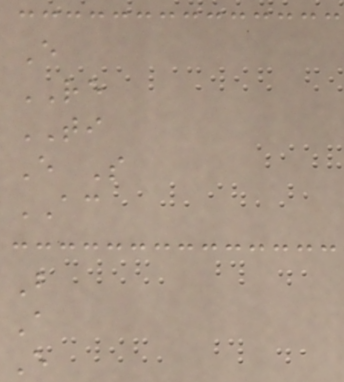E
RE
TI
E S
AC
B
A
E
